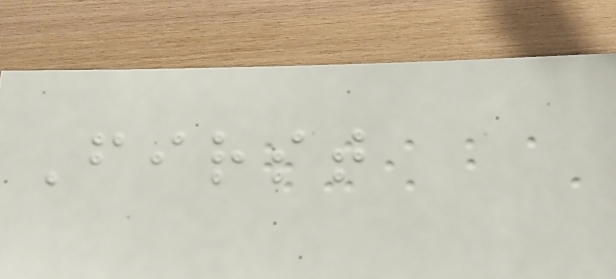First
